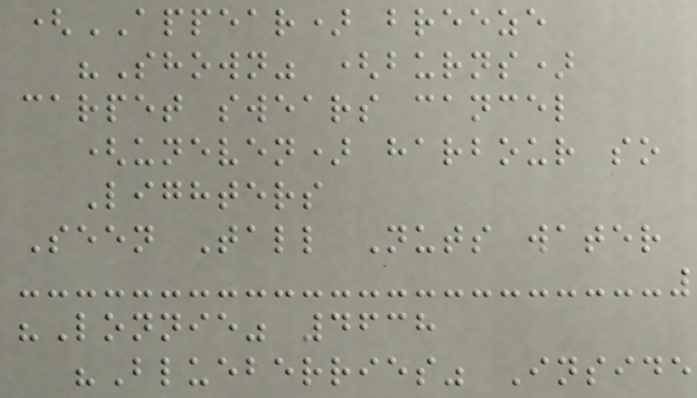(APPEAR) breeze
"Shown" (burns)
carpet swears cancel
(uneven) harbour so
Lighters
Seen Tall Nuts water
"Lonnie" 4638
"Blueberries" Inside
